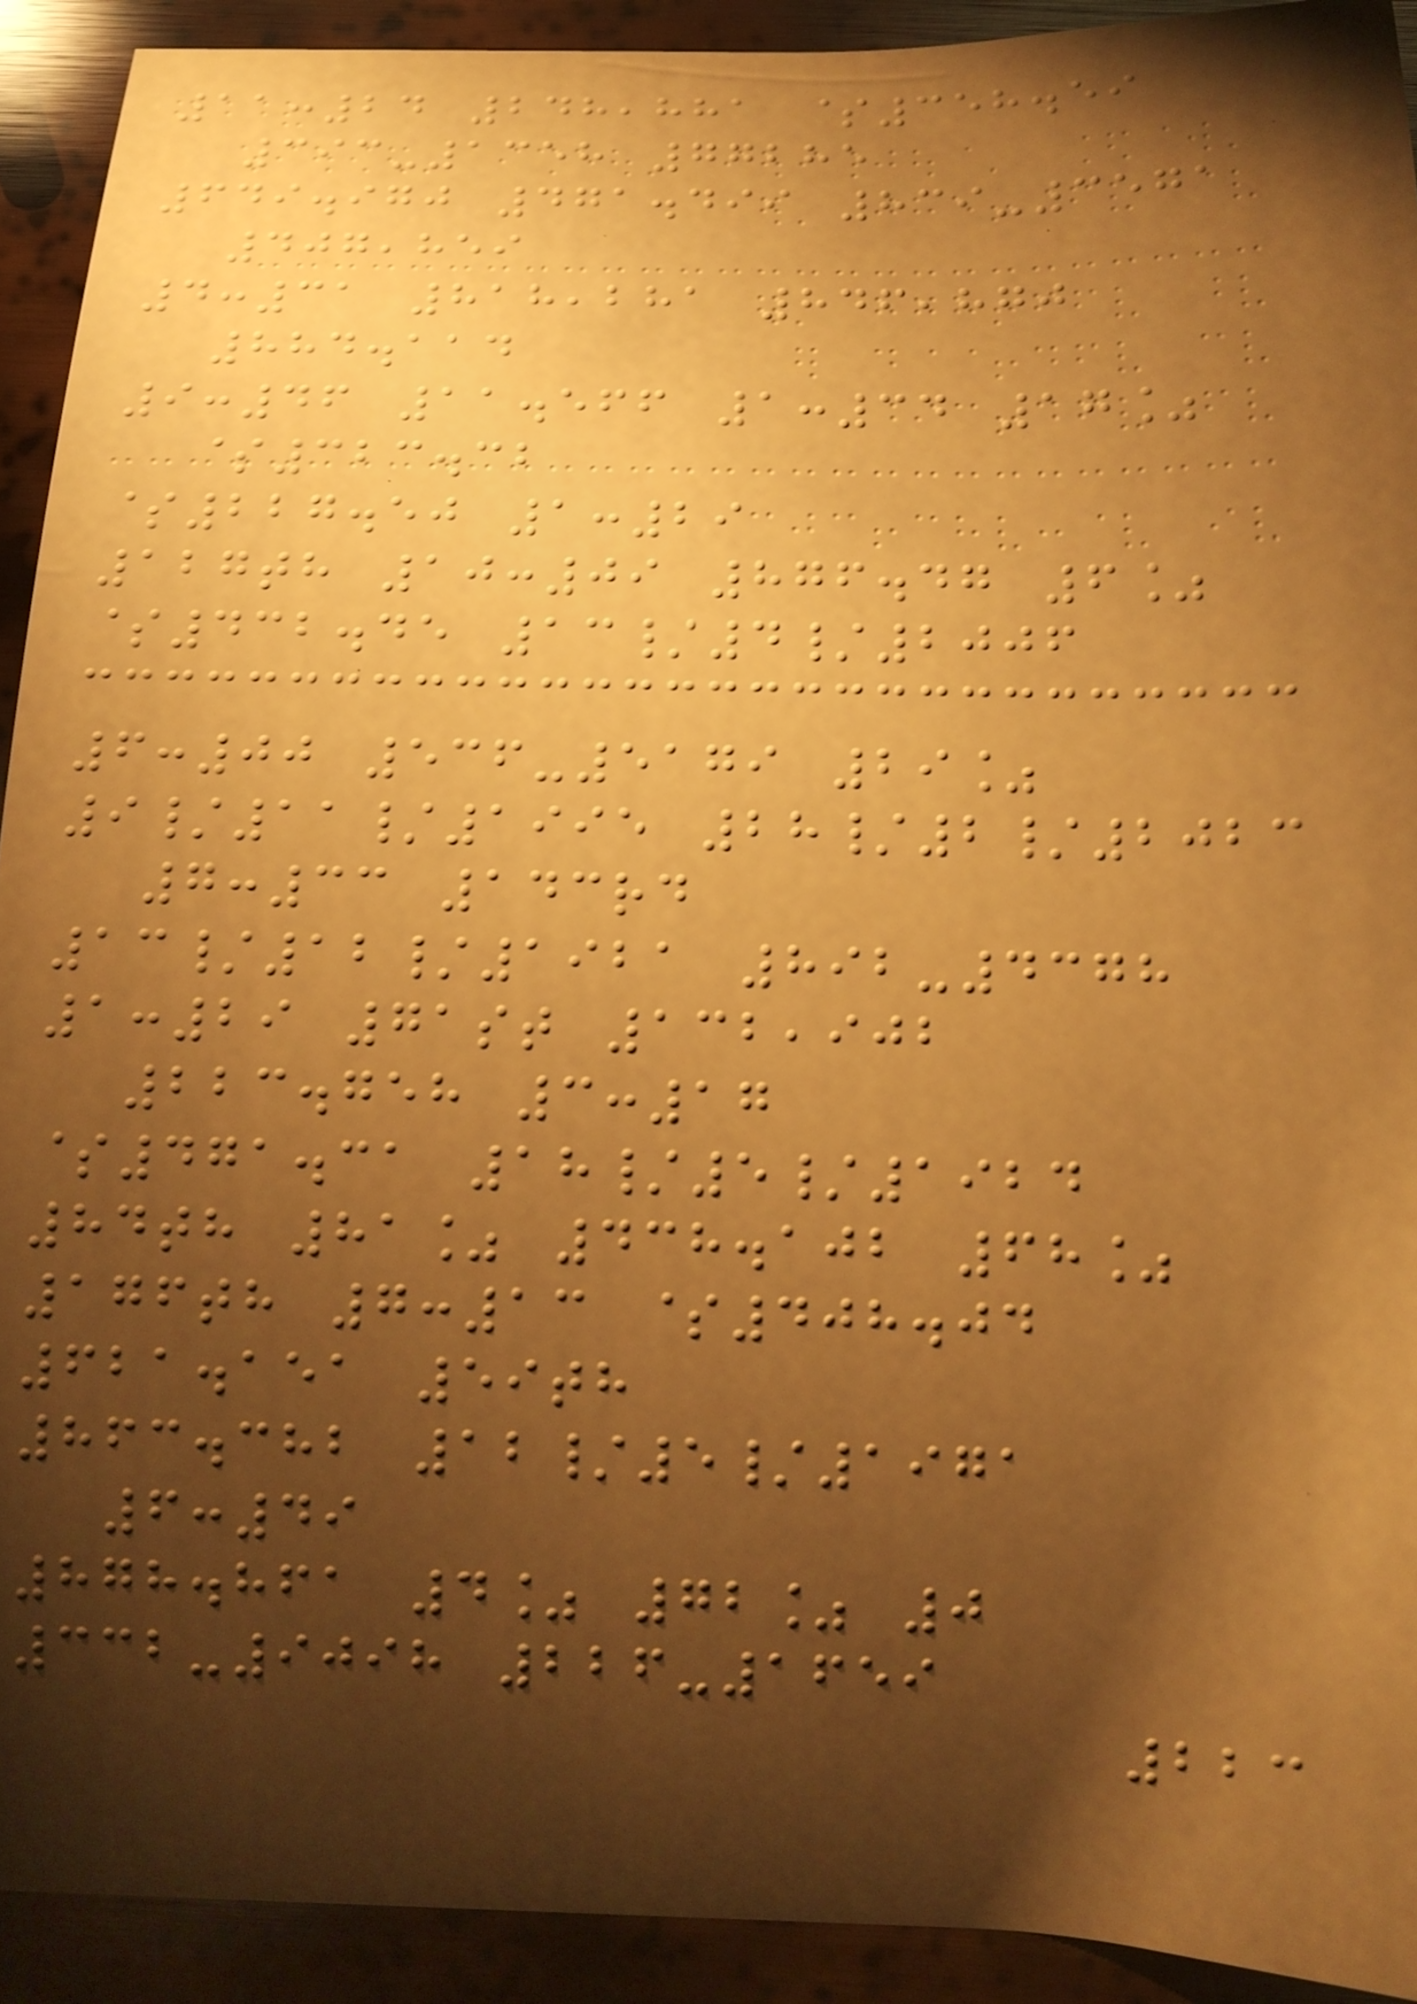11:24 248,881 $358.59
393-1358 77285
649.970 471.499 839-3571
407,859
4:31 818,281 846,870
884.114
9:46 11.566 1:34 17%
$323.32
$227.50 1:29
127th 10:09 876.47 6%
$432.45 13/4/2006
6:00 536-5179 29%
9/11/1995 28/2/2023
7:33 143rd
13/12/1921 892-4378
1:29 71st 132,902
223.758 3:17
$471.31 18/5/1924
84th 81% 438.102 68%
176th 7:13 $408.04
621.151 59th
863.382 12/5/1971
6:49
878.861 4% 72% 0
332-9098 226-1659
223
